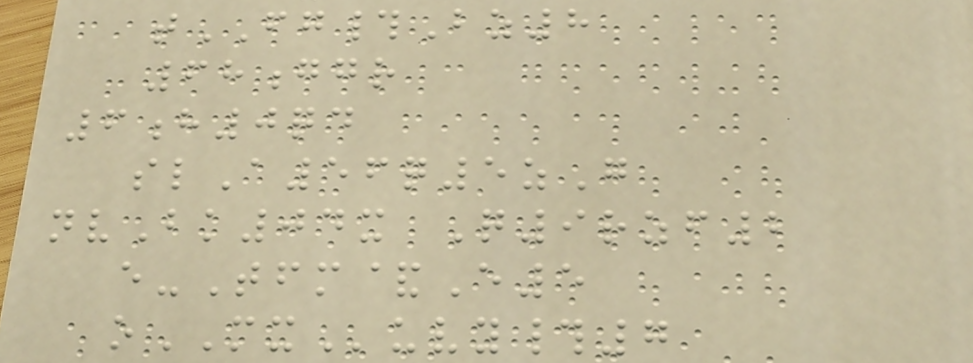tFG#Bz8
68ggr
6h0qd
slA56q5zG
nvBk04x Q9rzf2
e-Tfm&E5
oMXuvy#7
